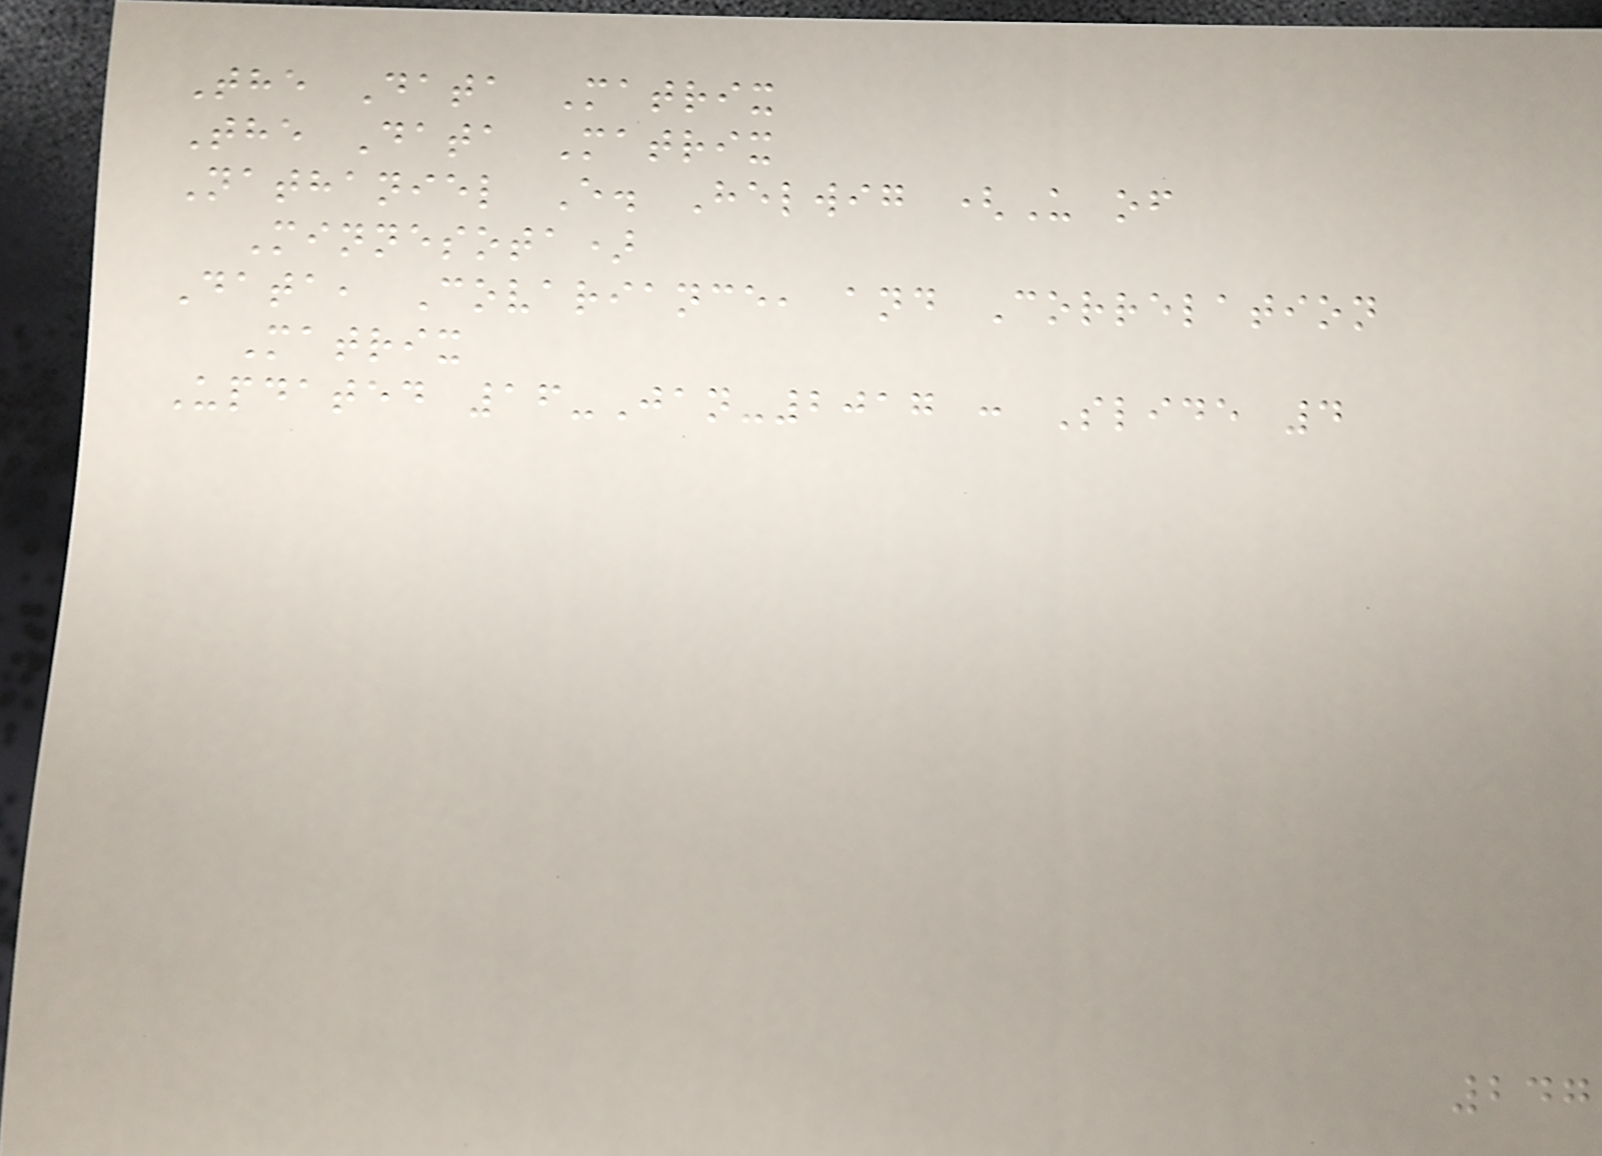The Data Matrix
The Data Matrix
Nathaniel E. Helwig (U of
Minnesota)
Data, Covariance, and Correlation
Matrix
Updated 16-Jan-2017 : Slide 4
247
